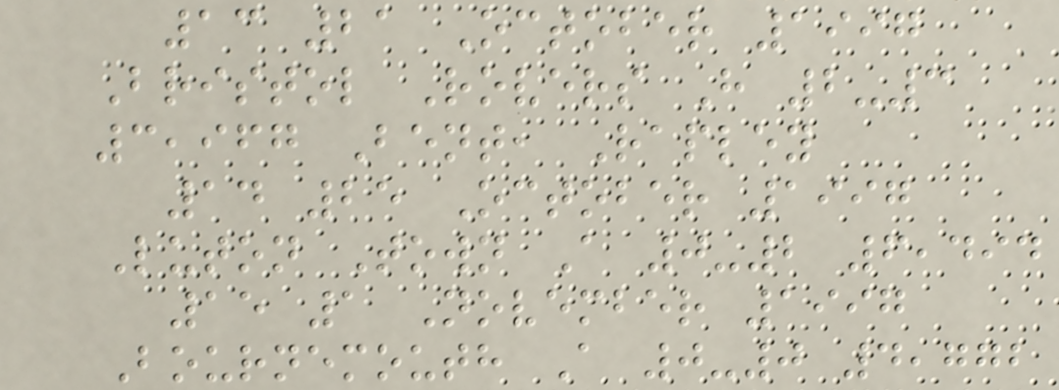13 21 October 1997
Bristol Rovers H 2-3
3,967 Bent, Rapley
14 25 October 1997
Luton Town A 0-2 6,494
15 1 November 1997
Bournemouth A 0-0 4,772
